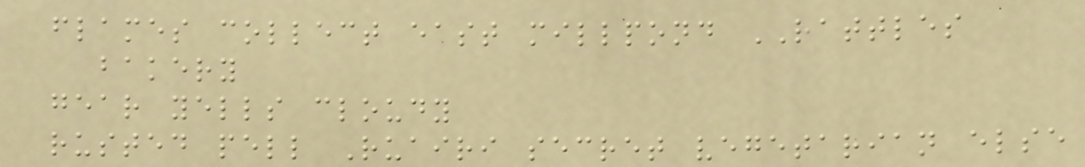flames collect east millpond RATTLES
bakery
gear yells cloudy
rusted pell Ruairi secret vegetarian else
